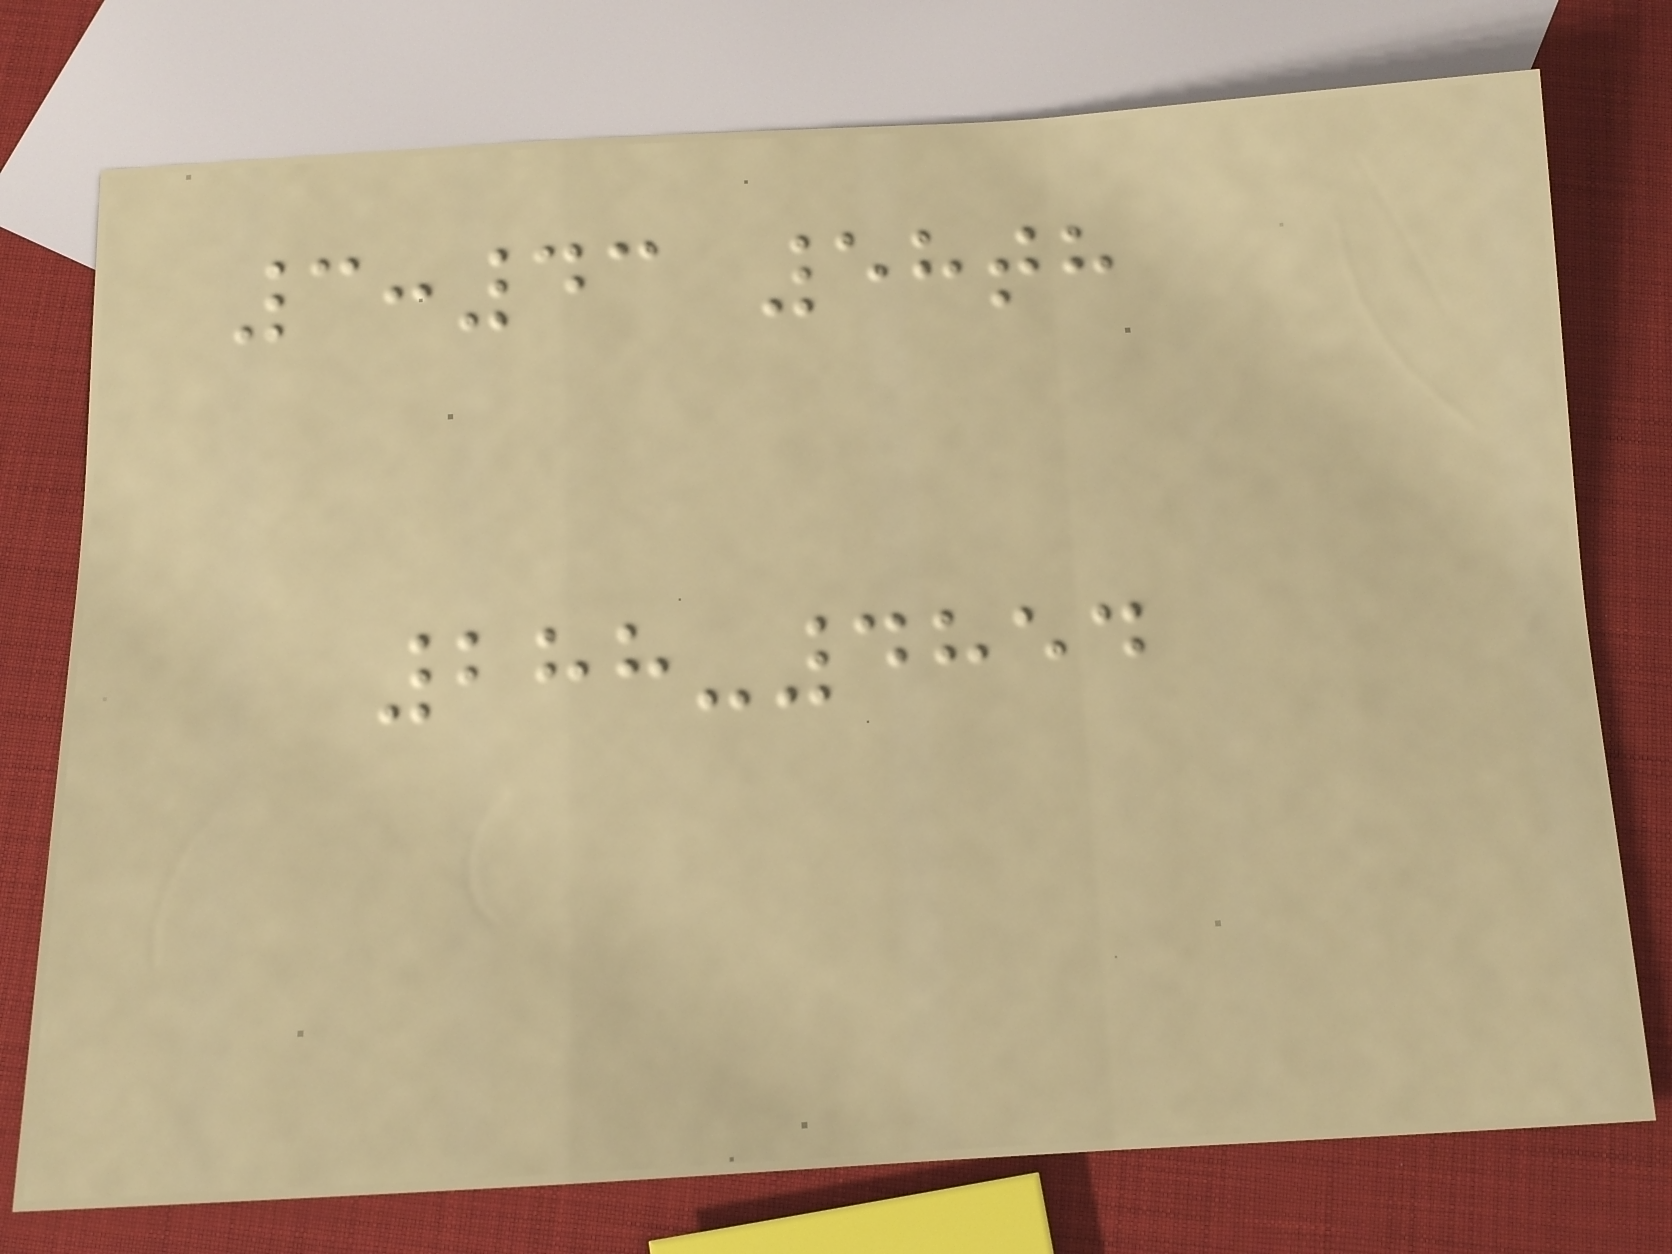3:43 58th
288-4854
